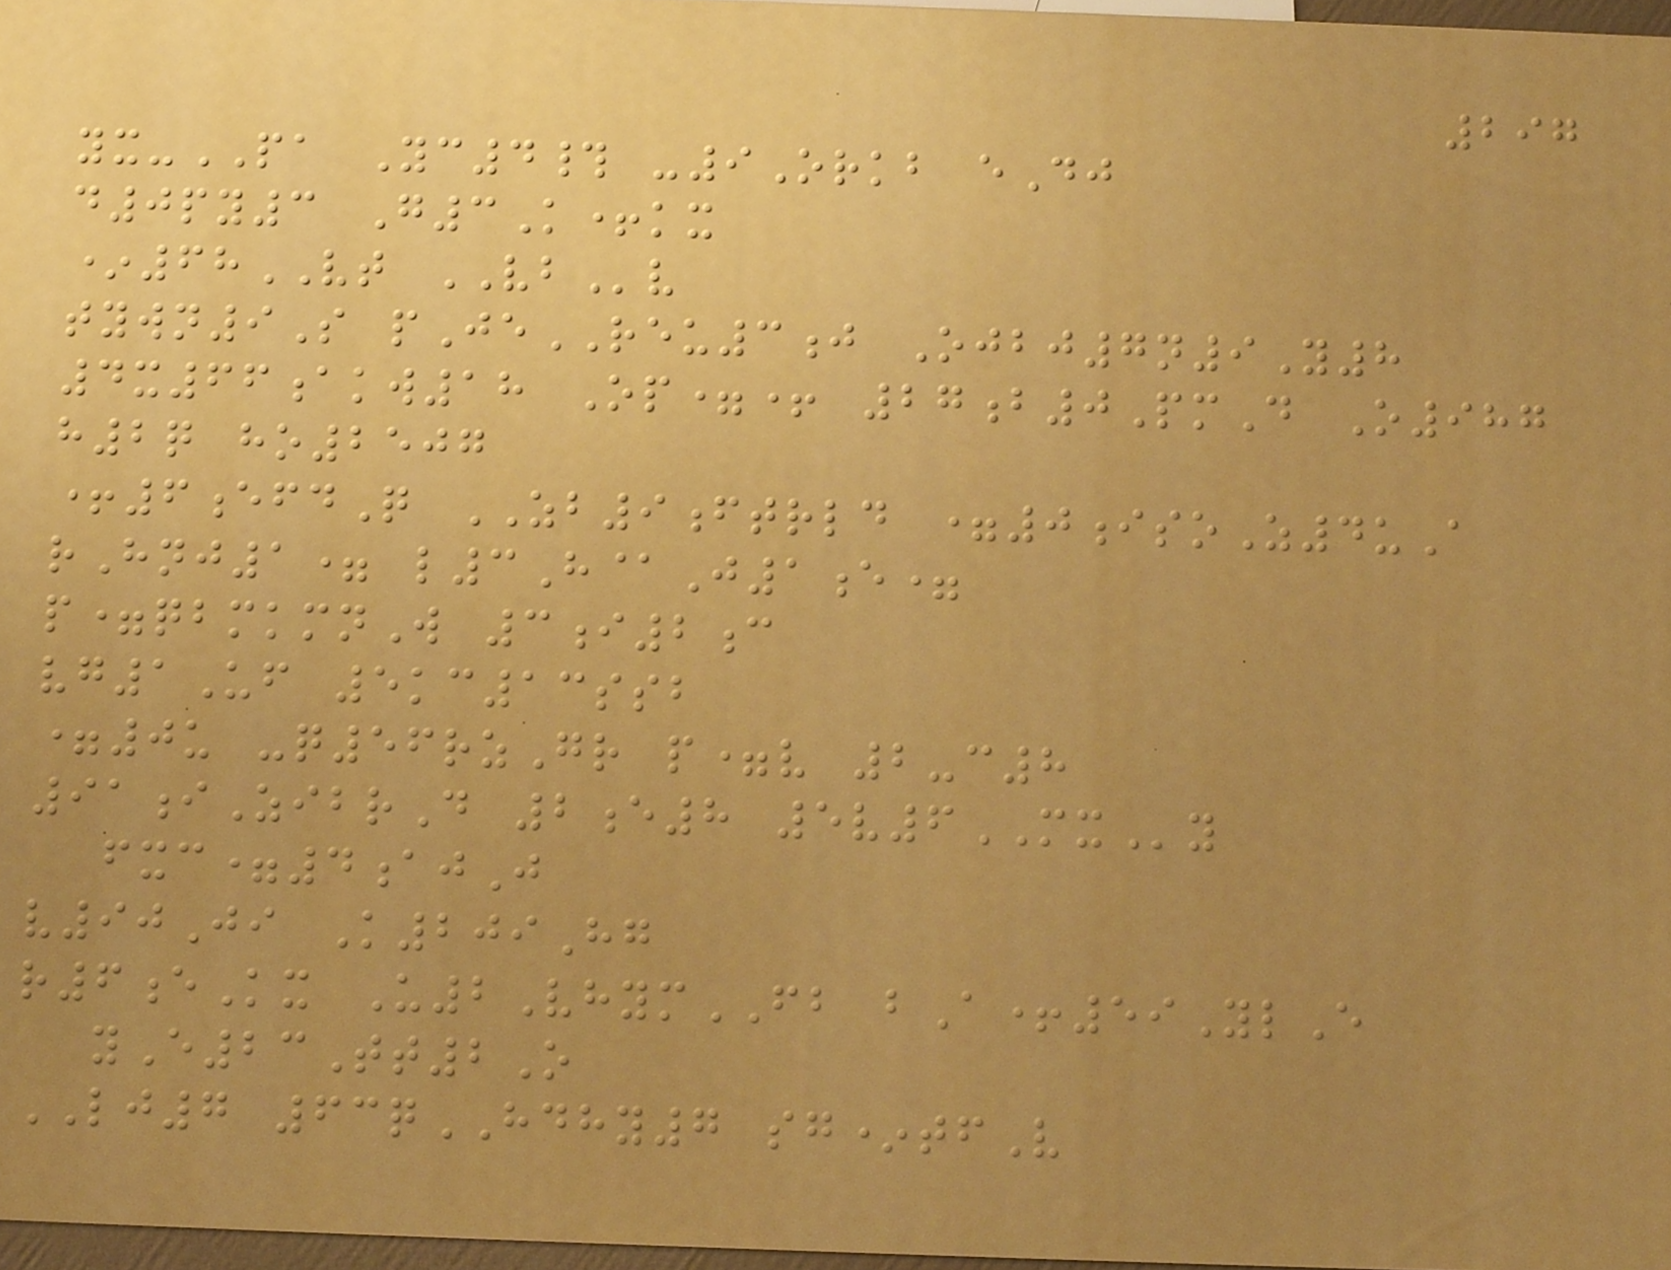297
yx-PA Yc4# -9Orkb eDj
d0py3 G3K+kx
*68VT VBv
tywn9S pJeREU3j Ojbj7n9Y8
4x66akw18 Op=+ 27b0PmD O987
h2q ho2507
+6efdQ ZB9ftrld =0isoZ4uA
rHnj1= l3H@J1e=
p=qbmkmnW 3i2c
vg1Uf 5kc13ssb
=0u -q56rzGr p=v 2-c8
91iZibrD 2e8 5v6MXy
fxc=4ajJ
v90Ji K209Hg
r6eKx U2VhymFB bA+59YlE
yE23Tt2O
LJ7 63qHDHY7 sg*tfV
